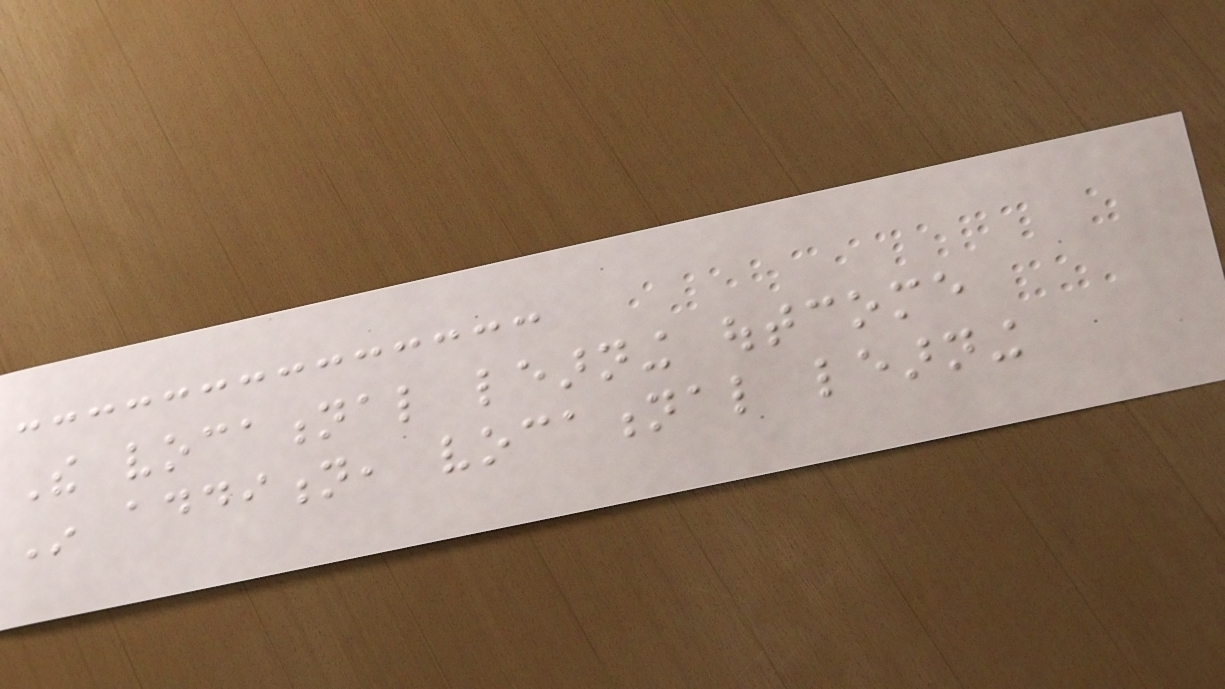The vocational learning outcome
In addition, vocational learning
